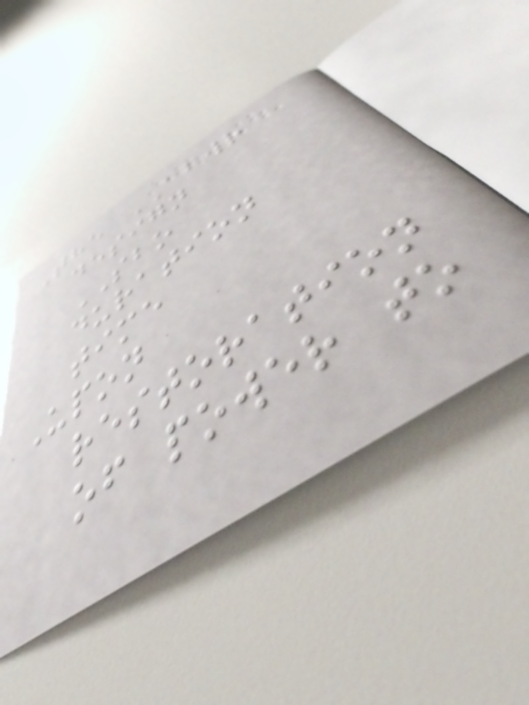The ABWR
design
SBO
duration
time
Upon
restoration
of power to
